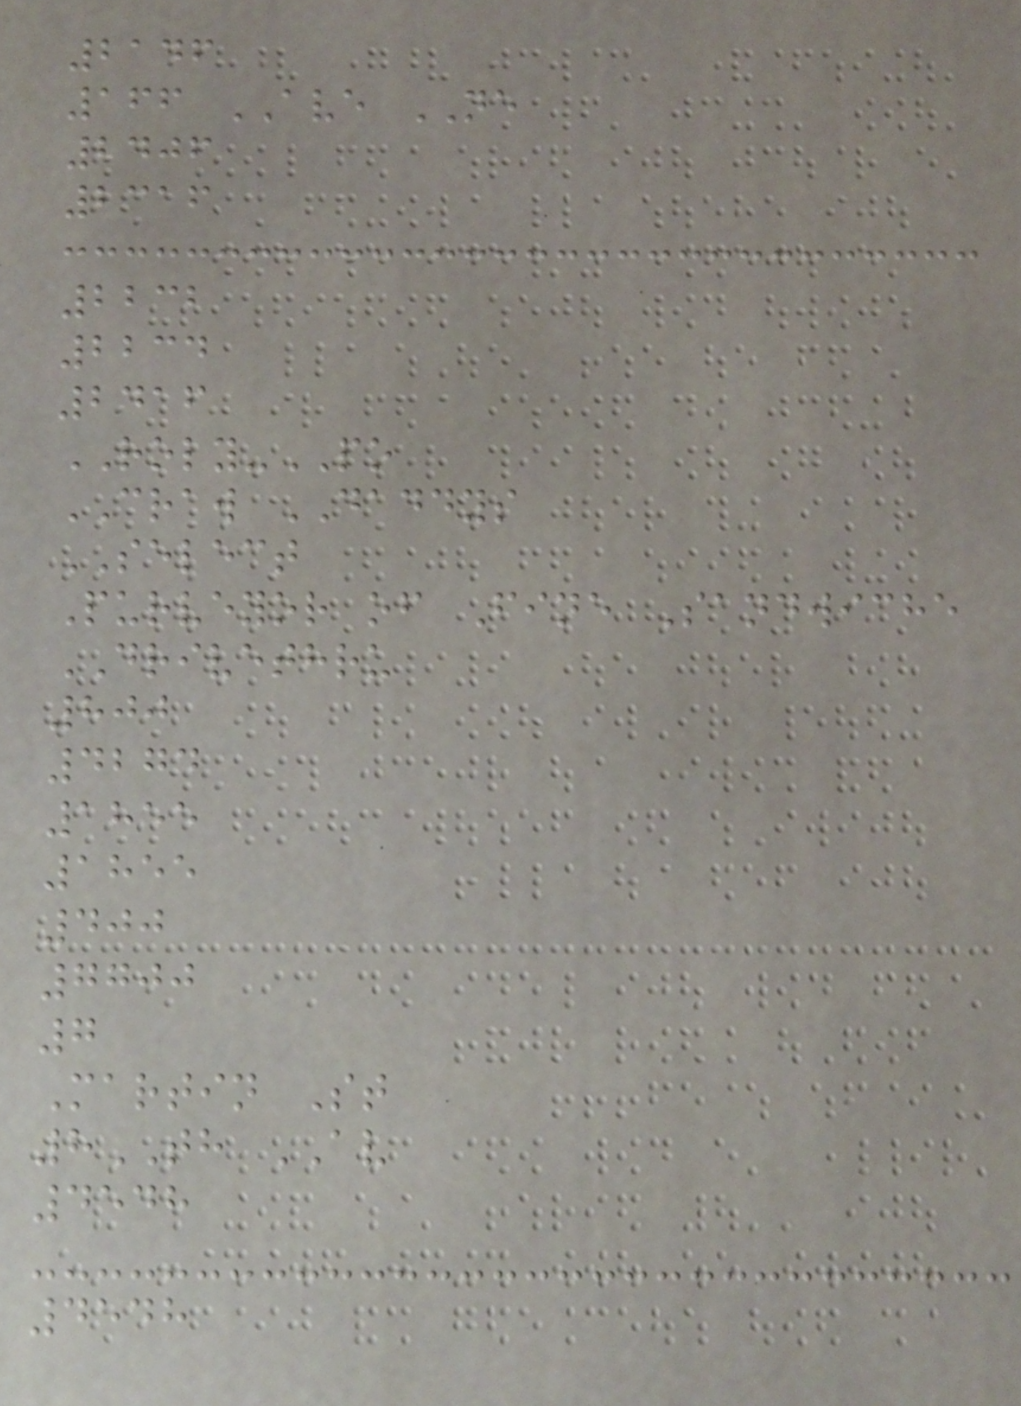2146
166 AVE NE
2406
2316
2232
2234
2416
ROLY-PO
CRAW DADDYS
SELECT
Purveyor of Fine Sandwiche
DRIVETHRU
800
4274
1855
1855
400
7700
7
Martin St
8TH AV
4548
4548
